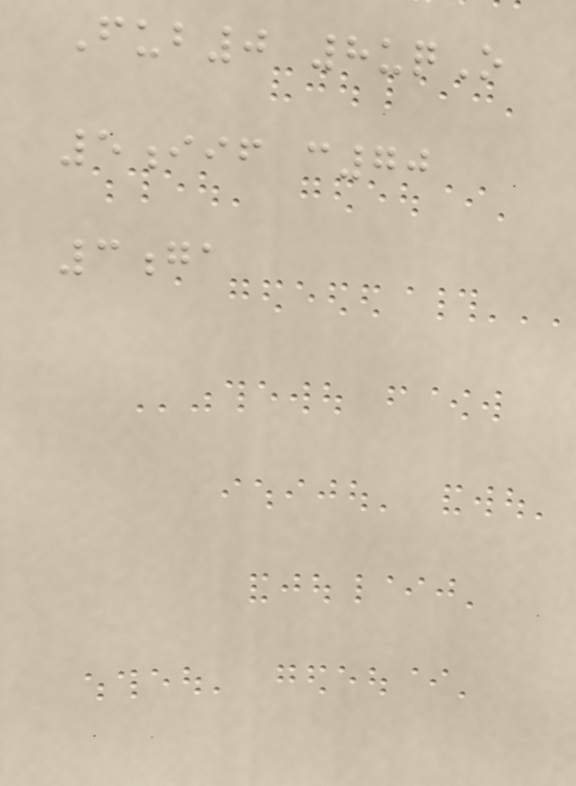Fub0 8uqO
5iif c70
3ga
